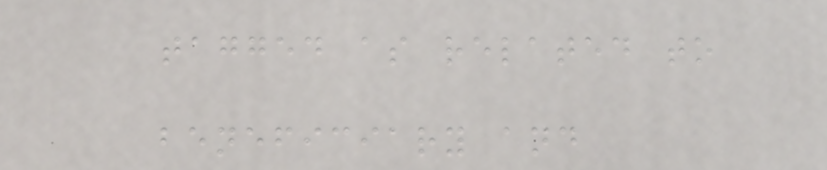tagged as related to
beneficiary and
